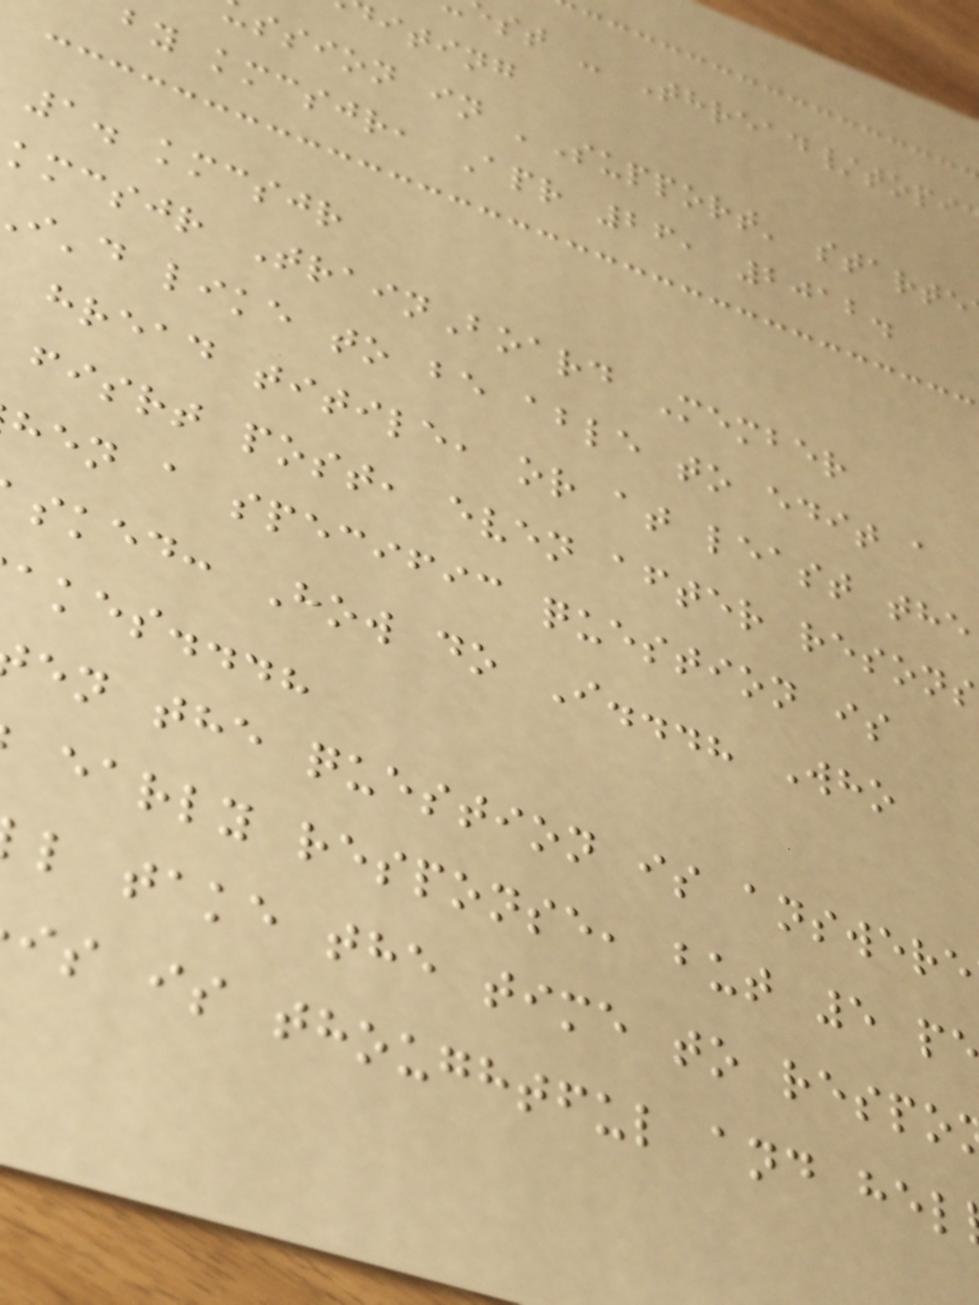st - Thread/topi
iting
ssion in 'Support' starte
by kmcsjr, Apr 26, 2012.
1. kmcsjr
kmcsjr TrainBoard Member
i'd like to be able to edit a
hread titile, or at least the
fisrt post, even after resons
hen a specific question is
sked: How do I...? Who
akes...?
en the question is answere
early response, but 5 p
l take the time to respo
is is thoughtful and hel
